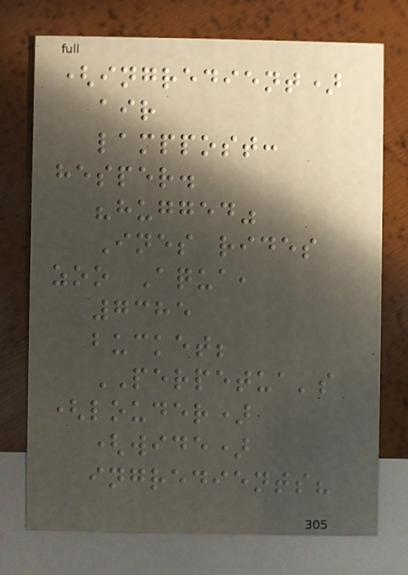(ingredient)
air
lamppost:
hesper.
"hugged"
Ines rides
zoo Aqua,
7385
bucket;
PERPETUA's
(louder)
(wide)
ingredients?
